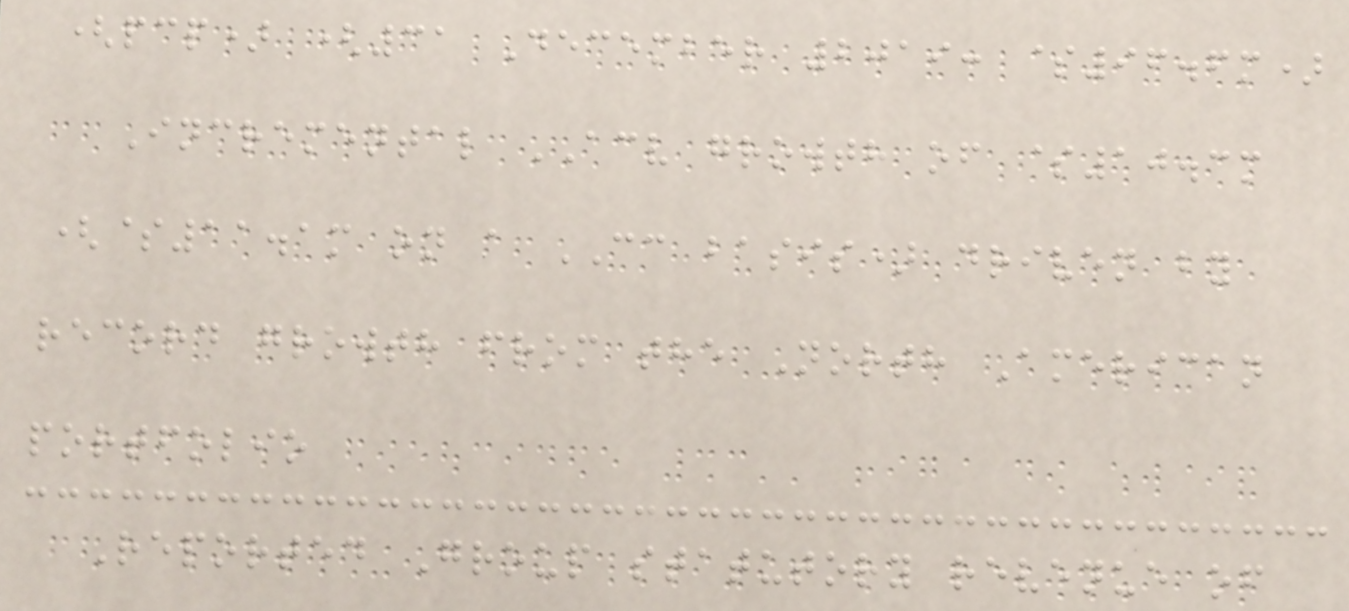(pcp) (31 December 2019: $96.6m)
Incremental ACV growth of $10.3m
($11.1m on a CC basis) driven by
record growth from the North American
portfolio
Reported Group statutory revenue of
